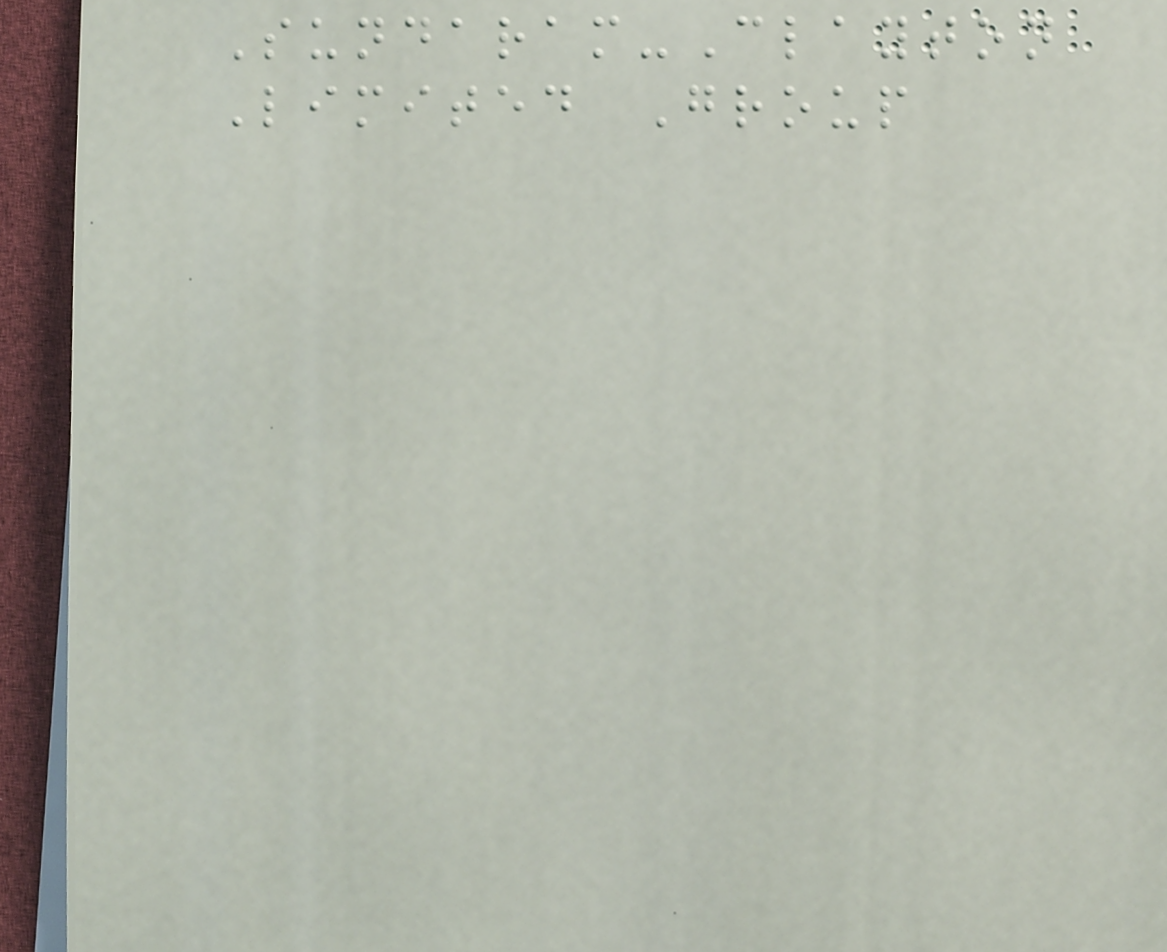Sundaram-Clayton
Limited Group
